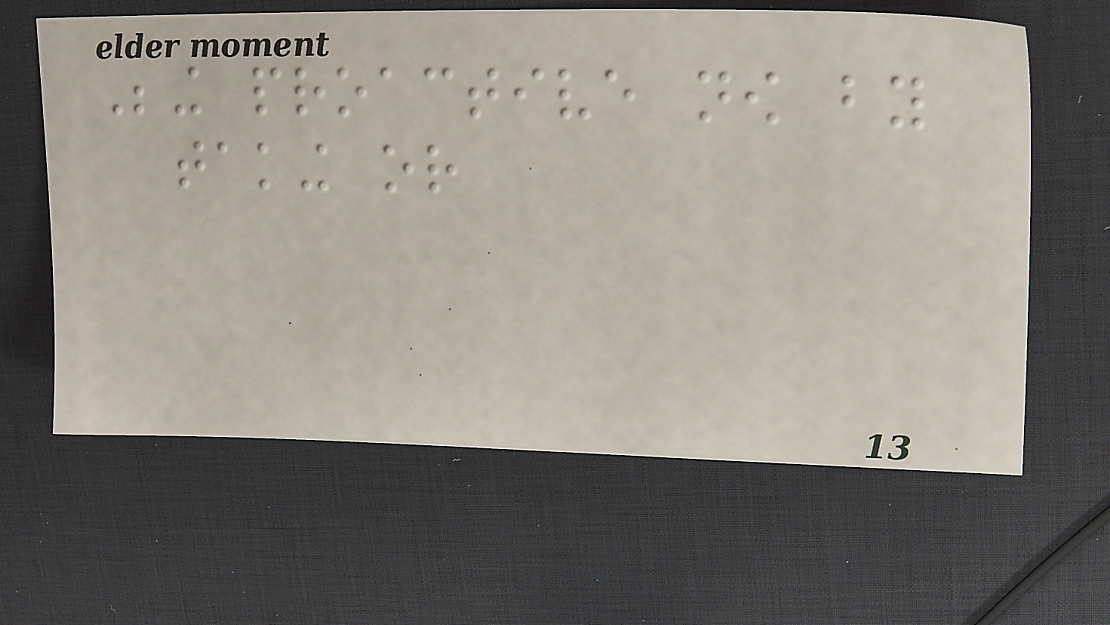Being proactive now by
taking or
